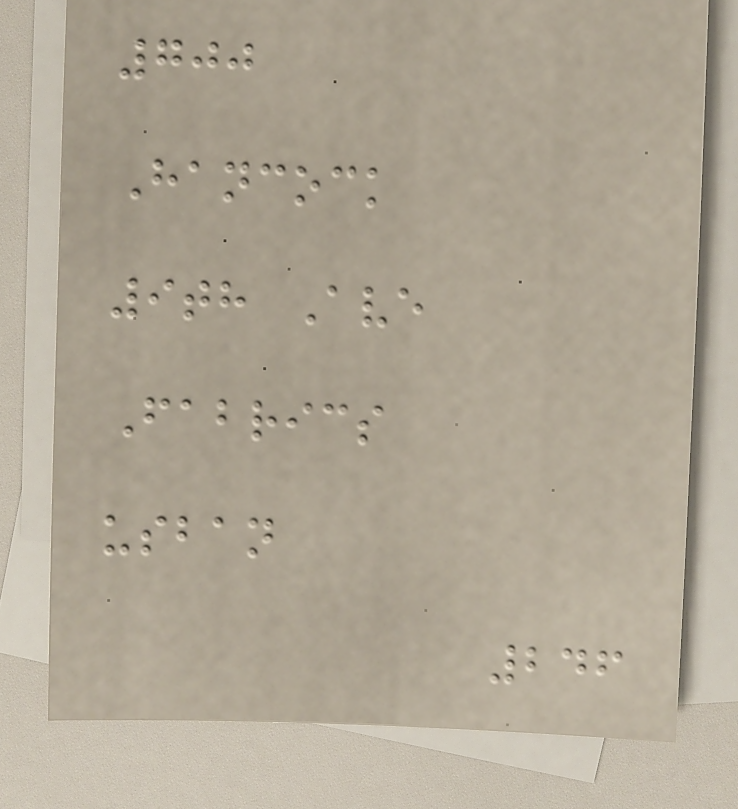700
Hancock
9th Ave
Fabrics
usban
246
